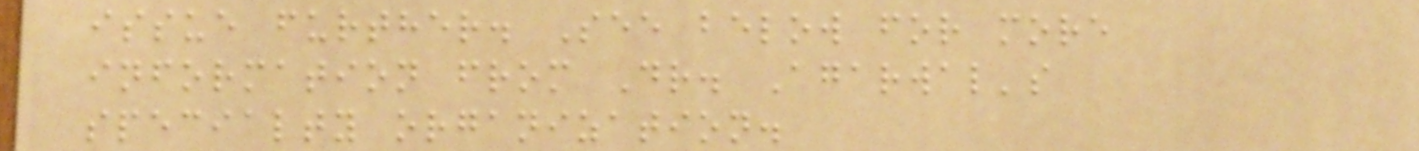issue further. See below for more
information from Dr. Agarwal's
specialty organization.
